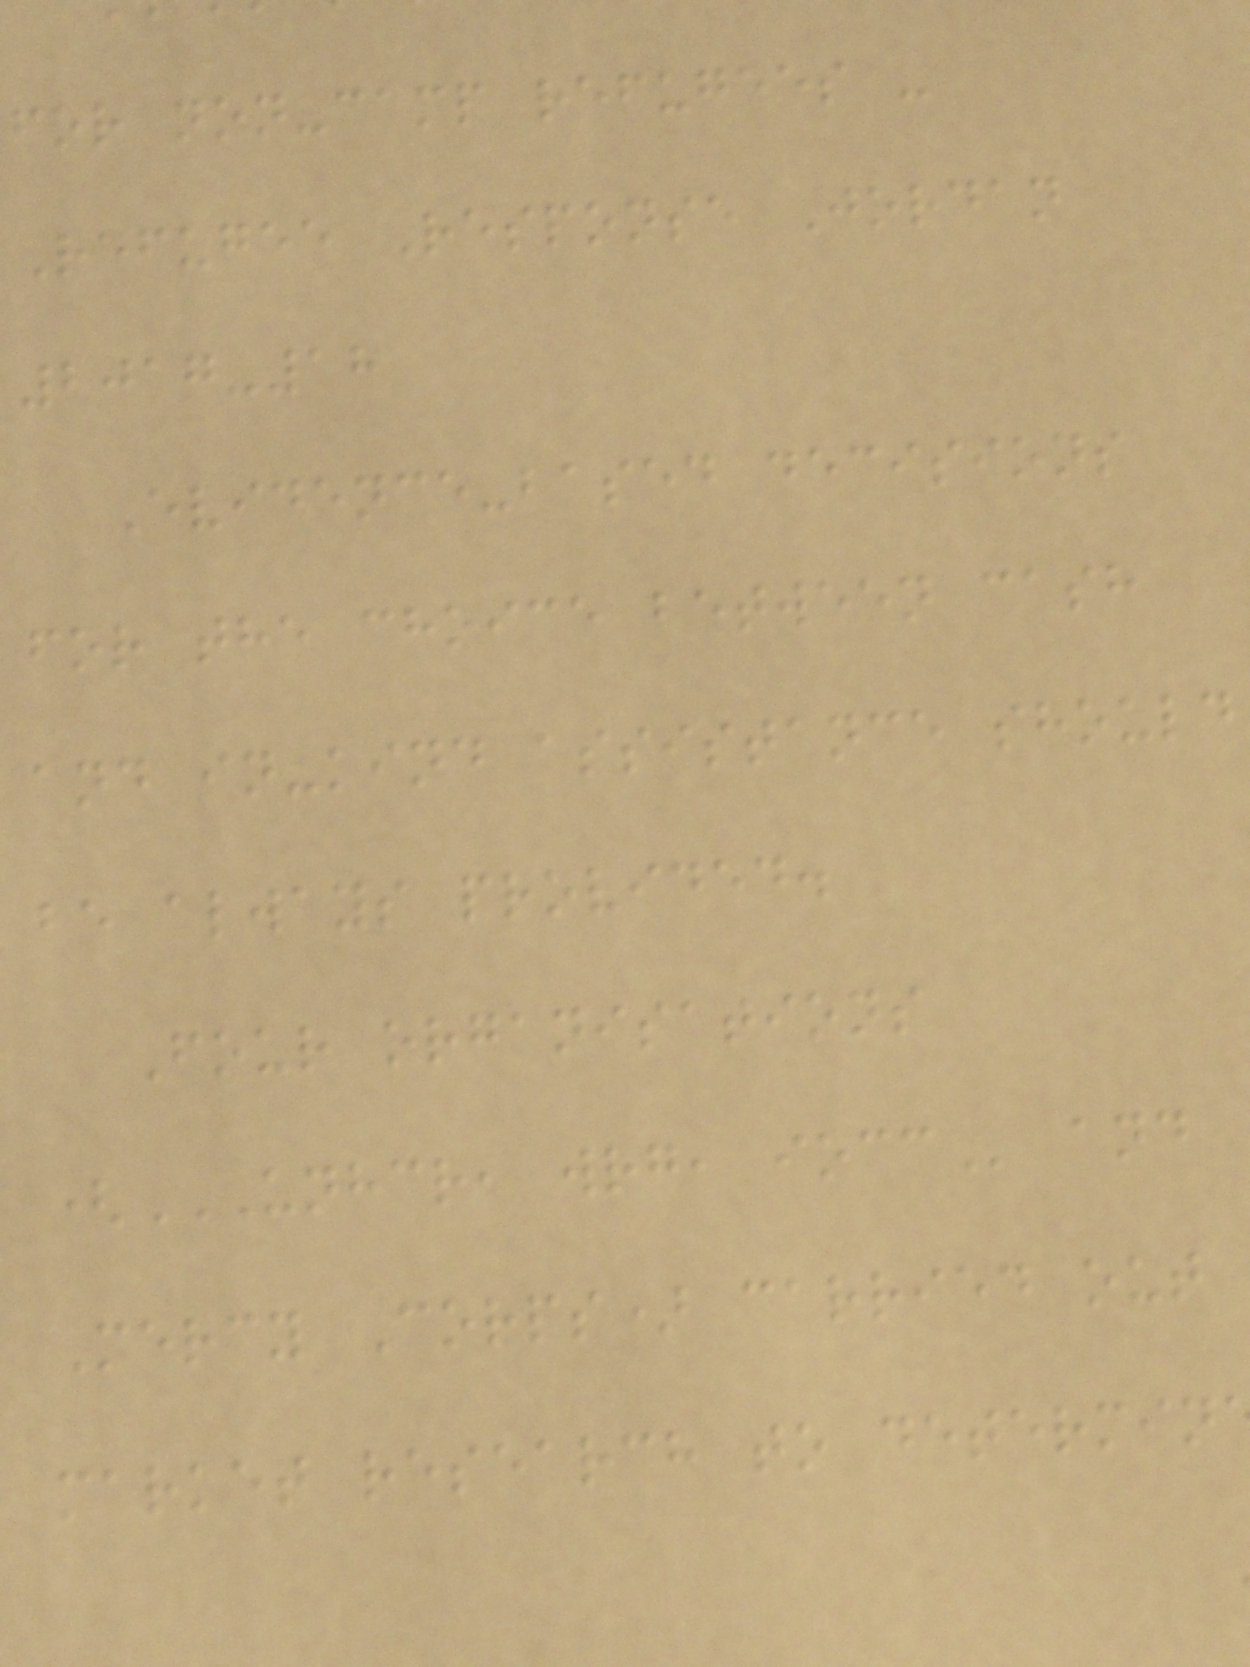for non-camp refugees -
Refugee Response Jordan
2017-18
Evidence-based decisions
for the choice between cash
and in-kind assistance should
be always provided.
Four organisations
(UNHCR, WRG, IOCC and
Mercy Corps) carried out
market research to determin
